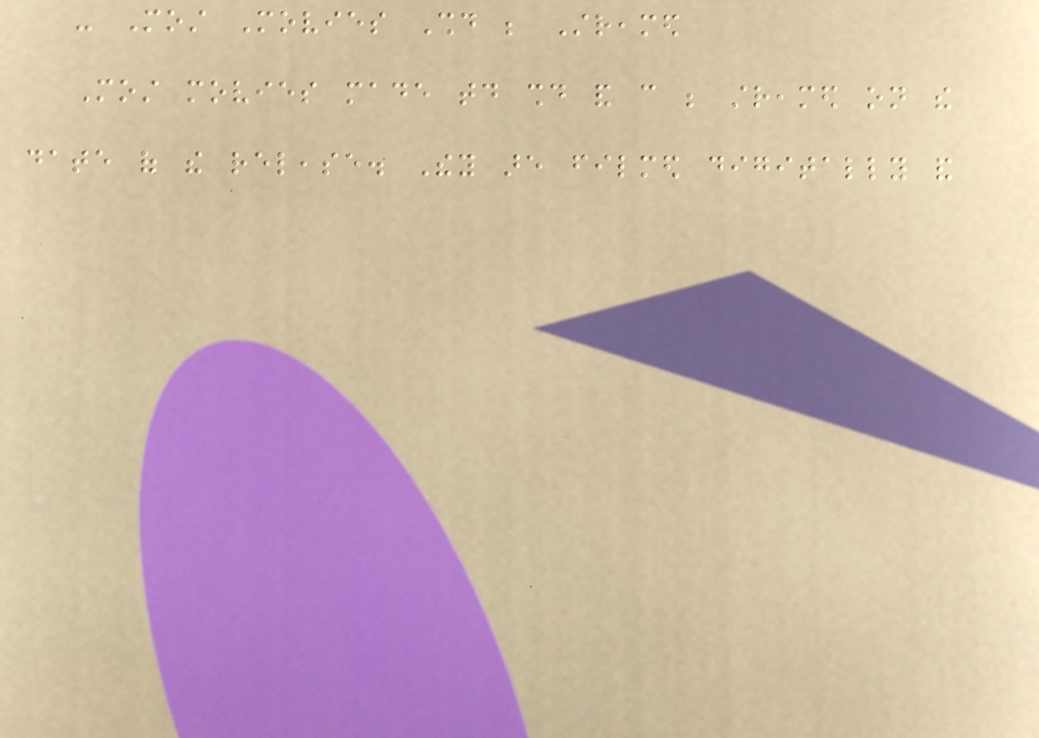- Most Movies Should be Streamed
Most movies made today should and can be streamed on the
date of the release. They are filmed digitally and
